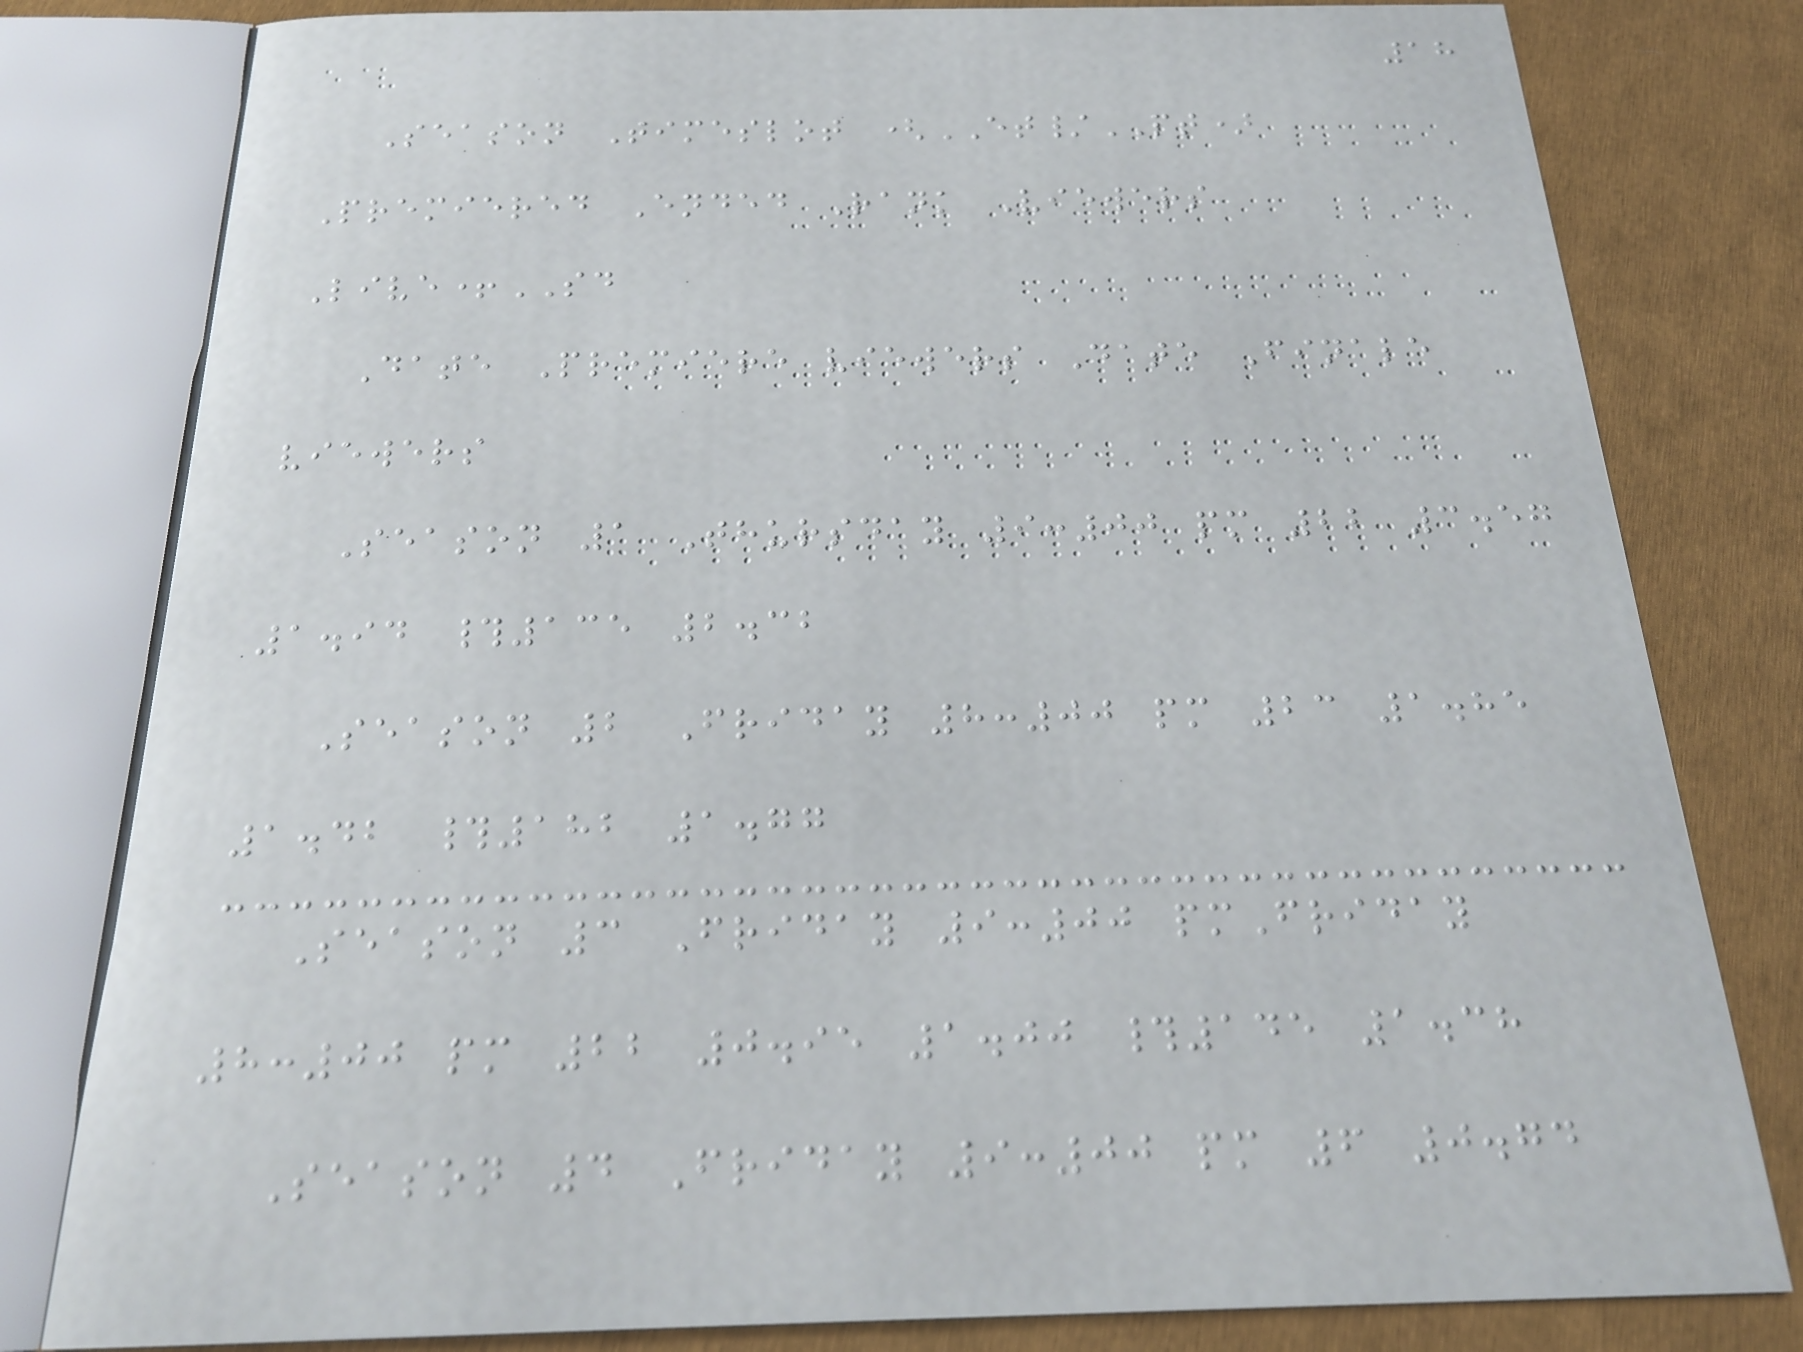18
Season Timeslot (ET/PT)
Premiered Ended Rank Viewers
Live+SD
Date Premiere viewers Date Finale
viewers
Season 1 Thursday 9:00 pm 22 3.57
1.94 #135 2.32
Season 2 Friday 8:00 pm 23 1.85
1.42 #182 1.77
Season 3 Friday 9:00 pmFriday
8:00 pm 22 0.95 1.00 #145 1.38
Season 4 Friday 9:00 pm 6 0.74
